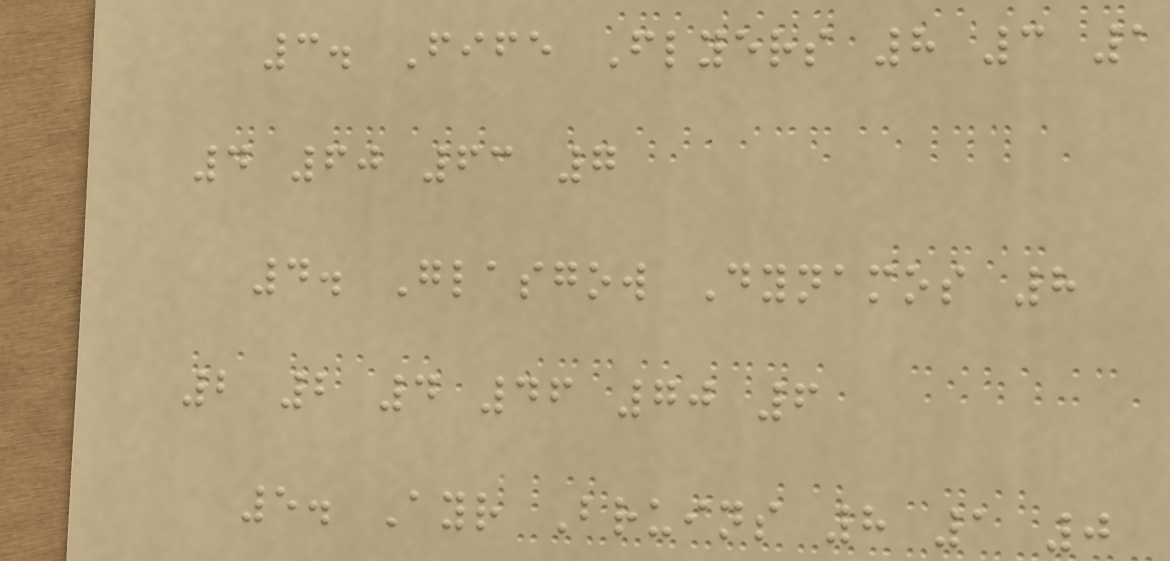3. Fife Flyers 8 3 1
4 60 63 7
4. Glasgow Dynamos 8
2 2 4 46 70 6
5. Ayr Bruins 8 1 0
